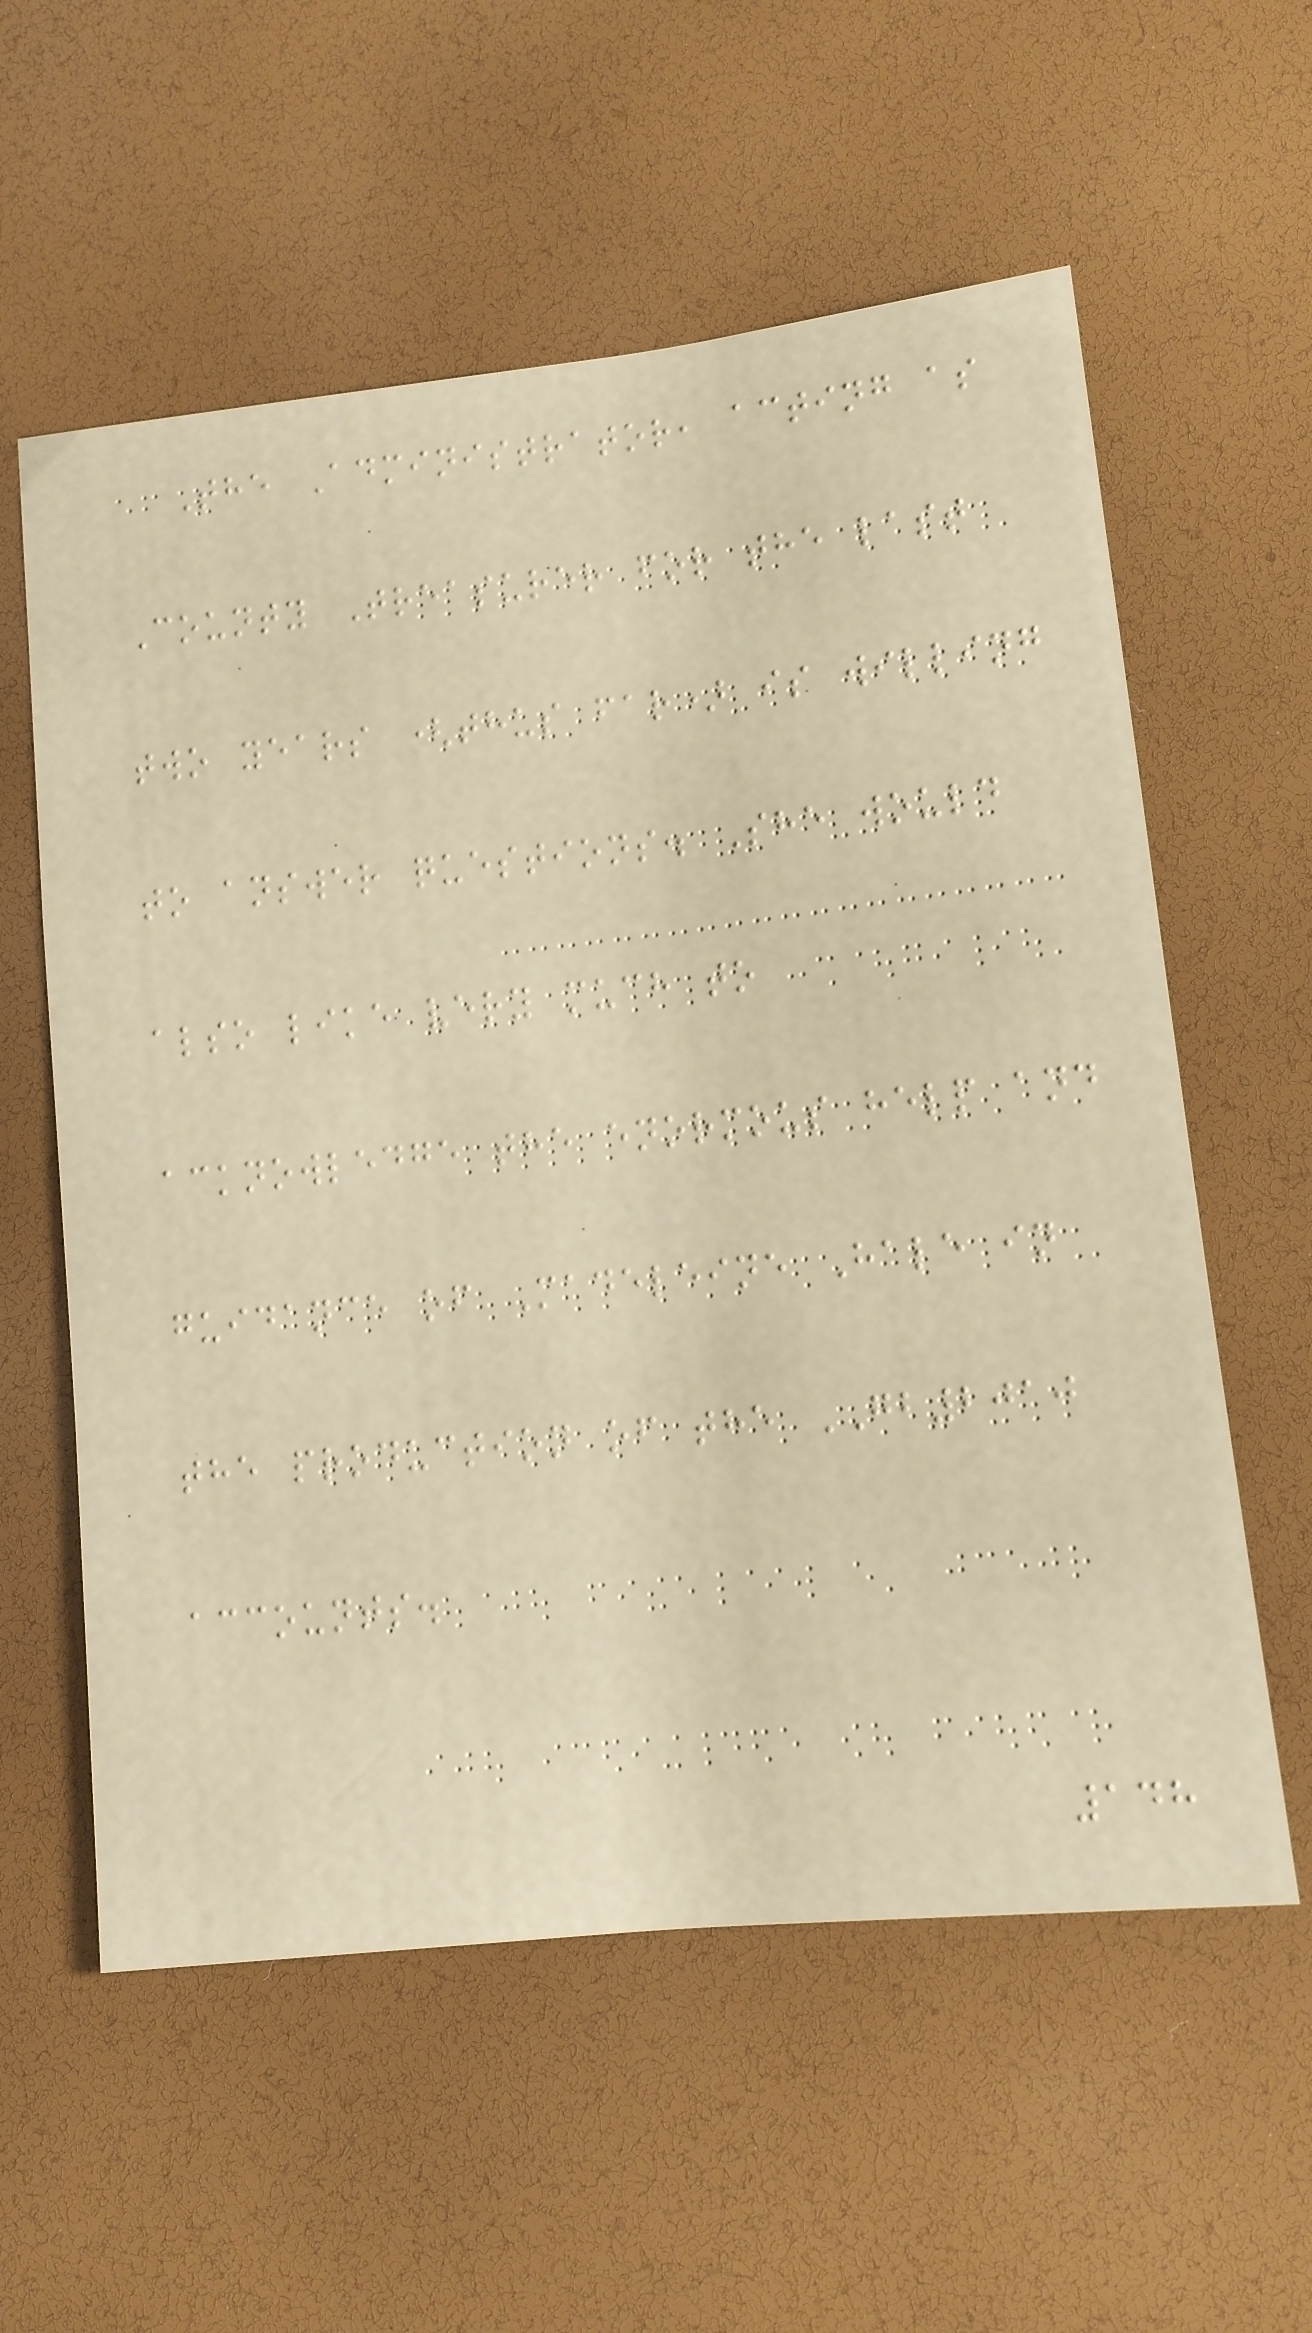The Administrator, acting as
County Treasurer for the last
two years (thus far) is willing
to answer questions. She would
also like very much to
acknowledge the enormous help and
guidance of Madeleine Hale in
the production of the GB2010
accounts.
148
